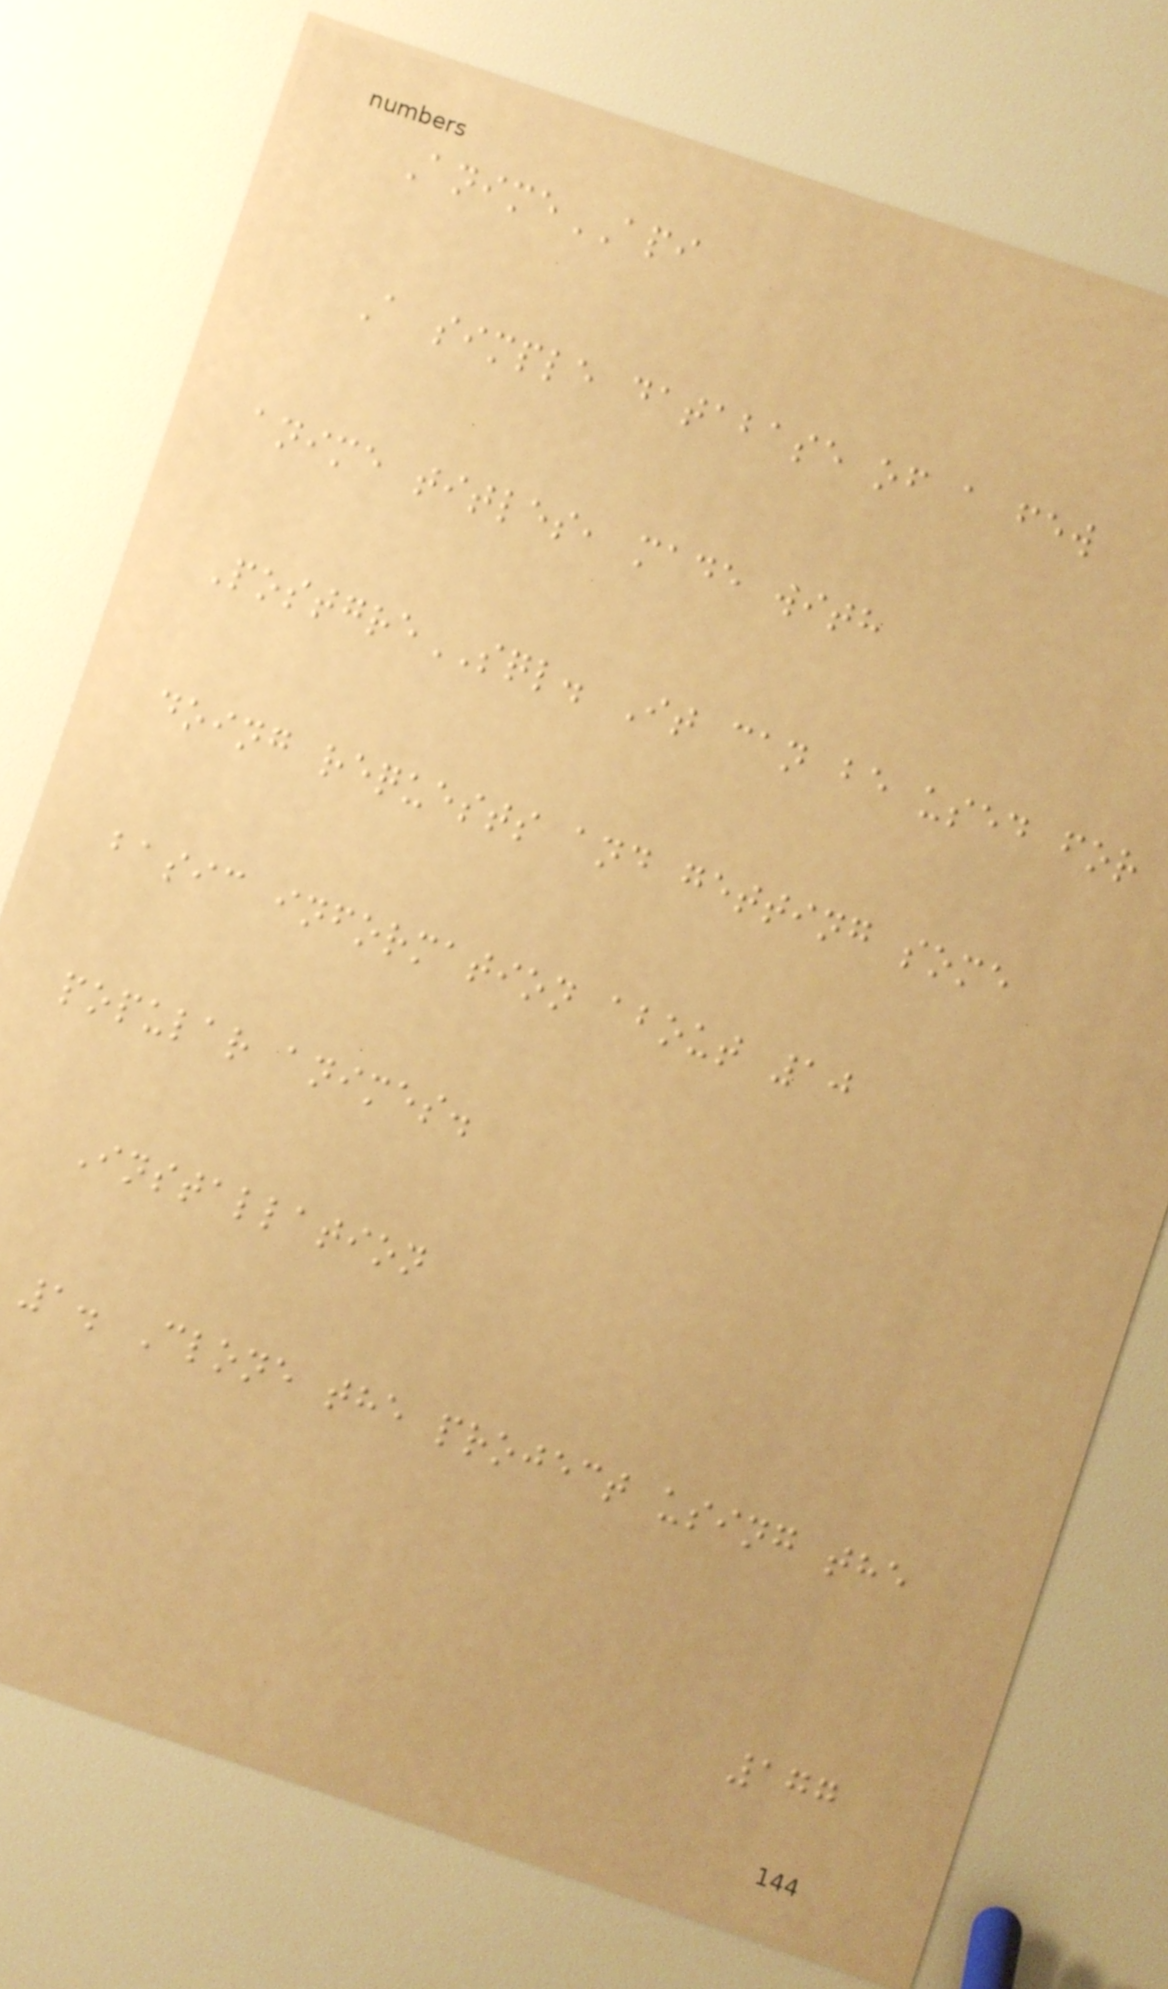AnimeAPI
A simple database of a few
anime titles, made with
PostgreSQL. It can be used for
doing requests and getting some
basic information about 10
popular animes.
Installation
1. Clone the project using the
177
